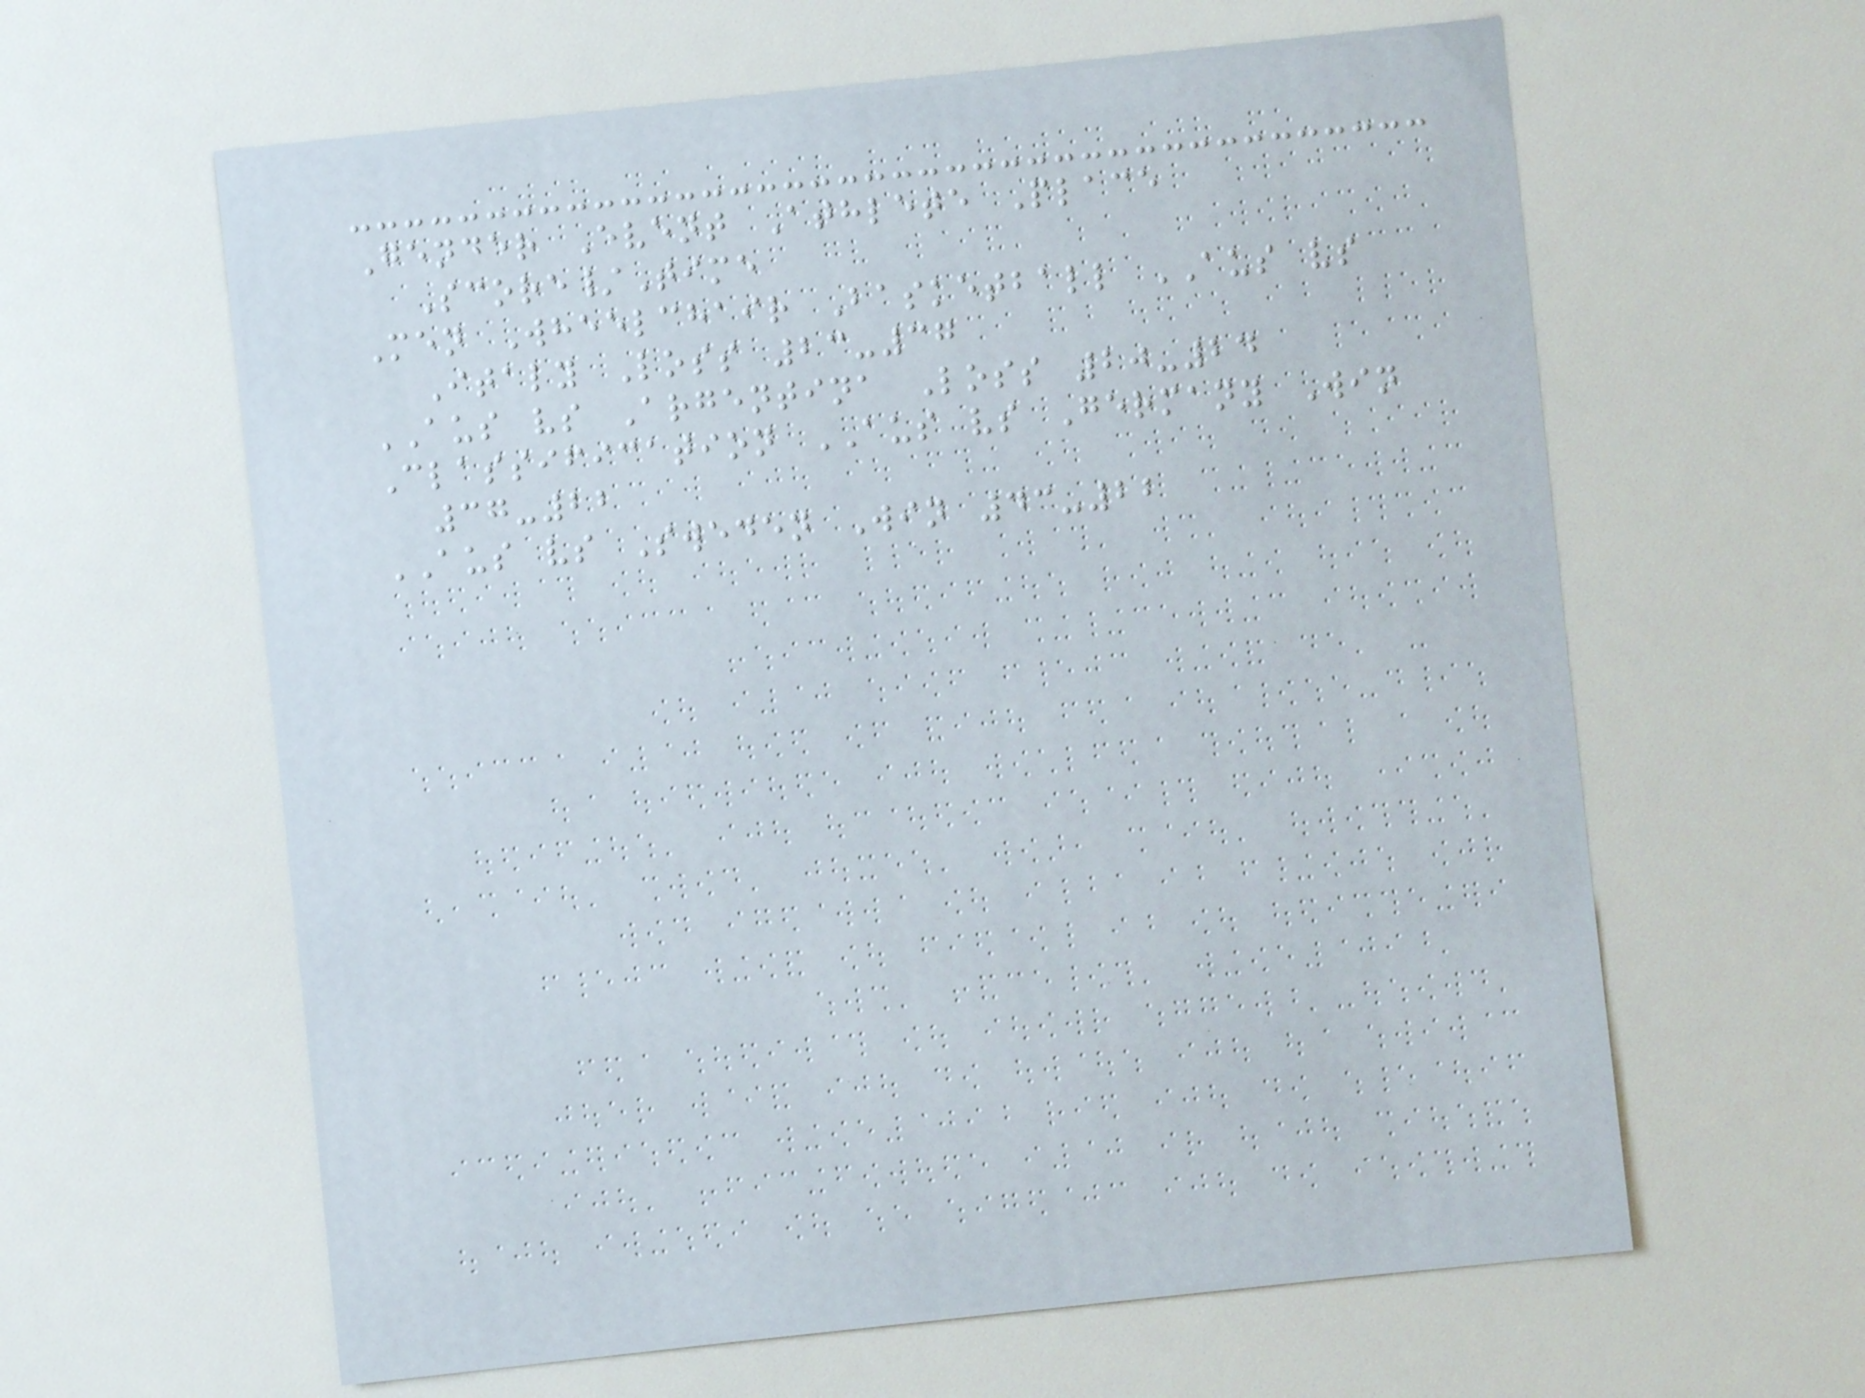Gender Event Athlete Place
Score/Time
Men Wheelchair Basketball AUS vs
Italy Loss 23-37
AUS vs Argentina Loss 20-24
Classification AUS vs Germany Win
37-22
AUS vs Sweden Win 43-22
